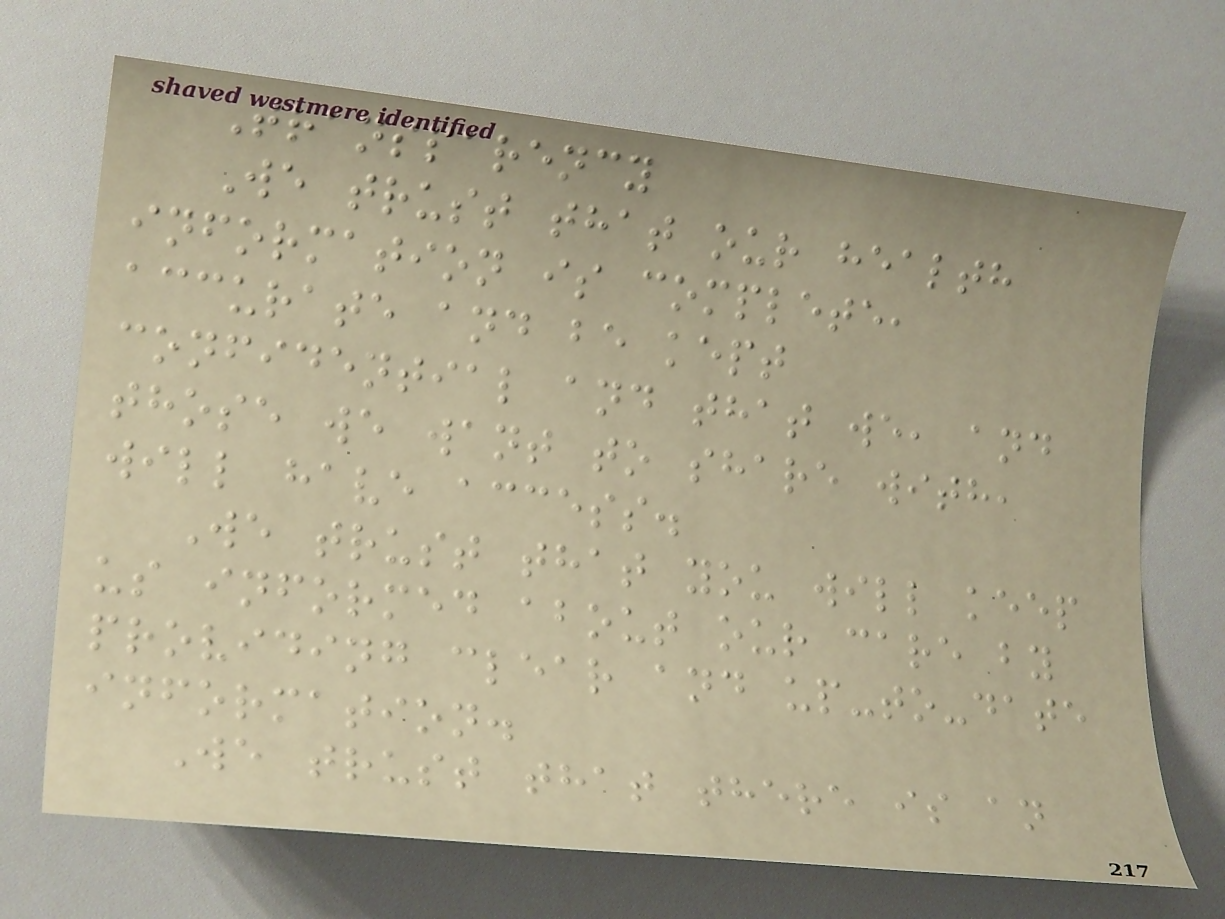Transparency
We trust that our health
information is complete,
accurate and be kept
confidential and that we, and
those we want to share with,
will have access.
We trust that you will keep
us informed about our care by
providing clear and up-to-date
information.
We trust that there is an
